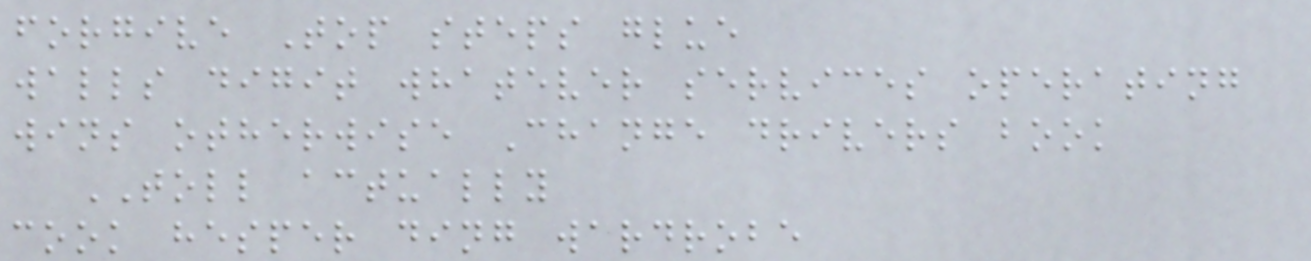forgive Top steps glue
walls digit whatever services operating
wins otherwise Change drivers book
TOLL actually
cook hesper ding wardrobe
